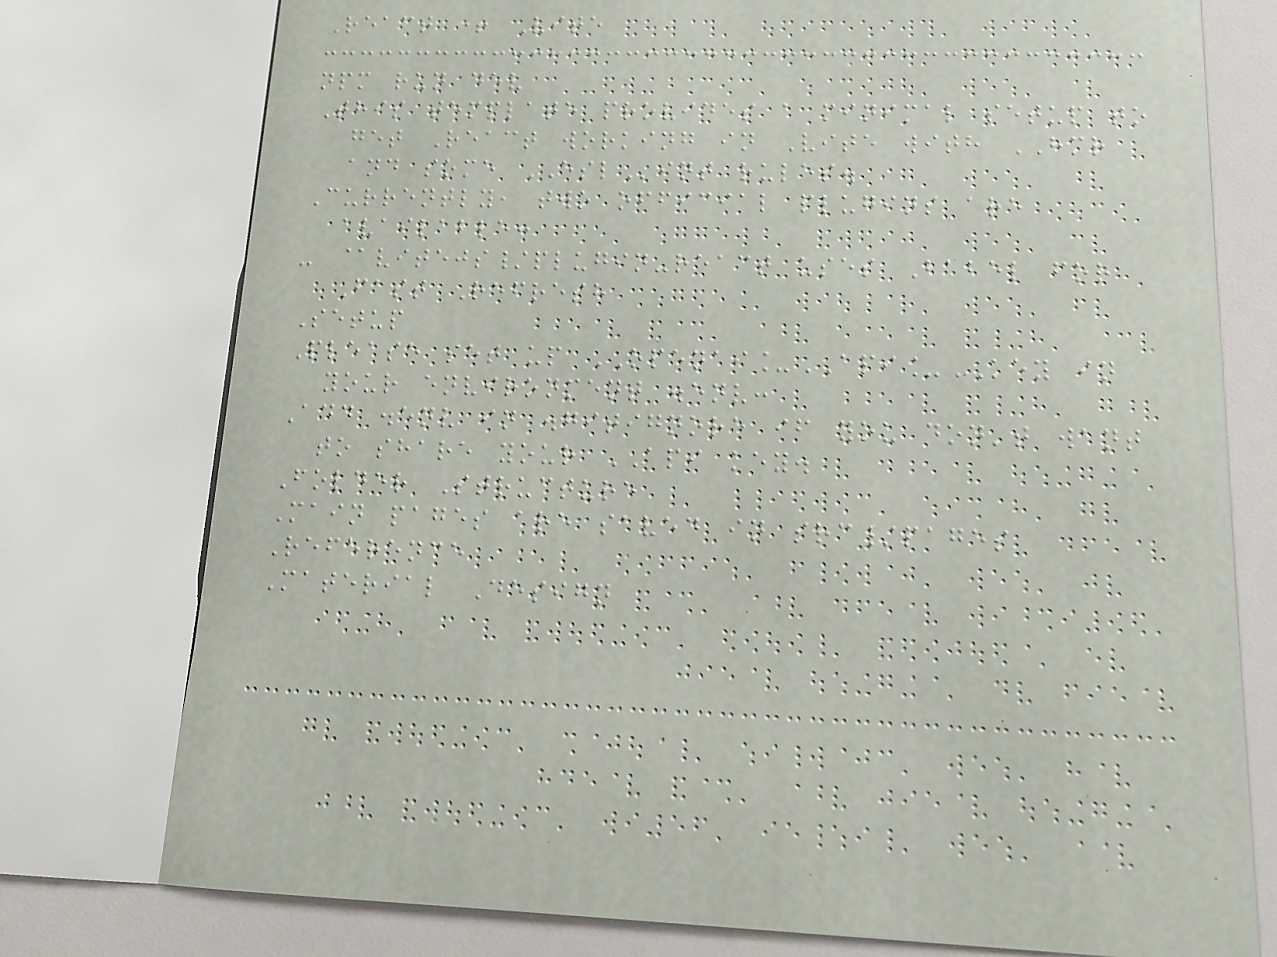React + Vite
npm run dev
This template provides a minimal setup to
get React working in Vite with HMR
and some ESLint rules.
Currently, two official plugins are
available:
- @vitejs/plugin-react uses Babel for
Fast Refresh
Setup
Please set up OPENAI_API_KEY in
your environment .env:
Add .env in .gitignore if you don't want
to share your API key.
Folder Structure
Main pages are saved in src/pages
Reference
Material Design
